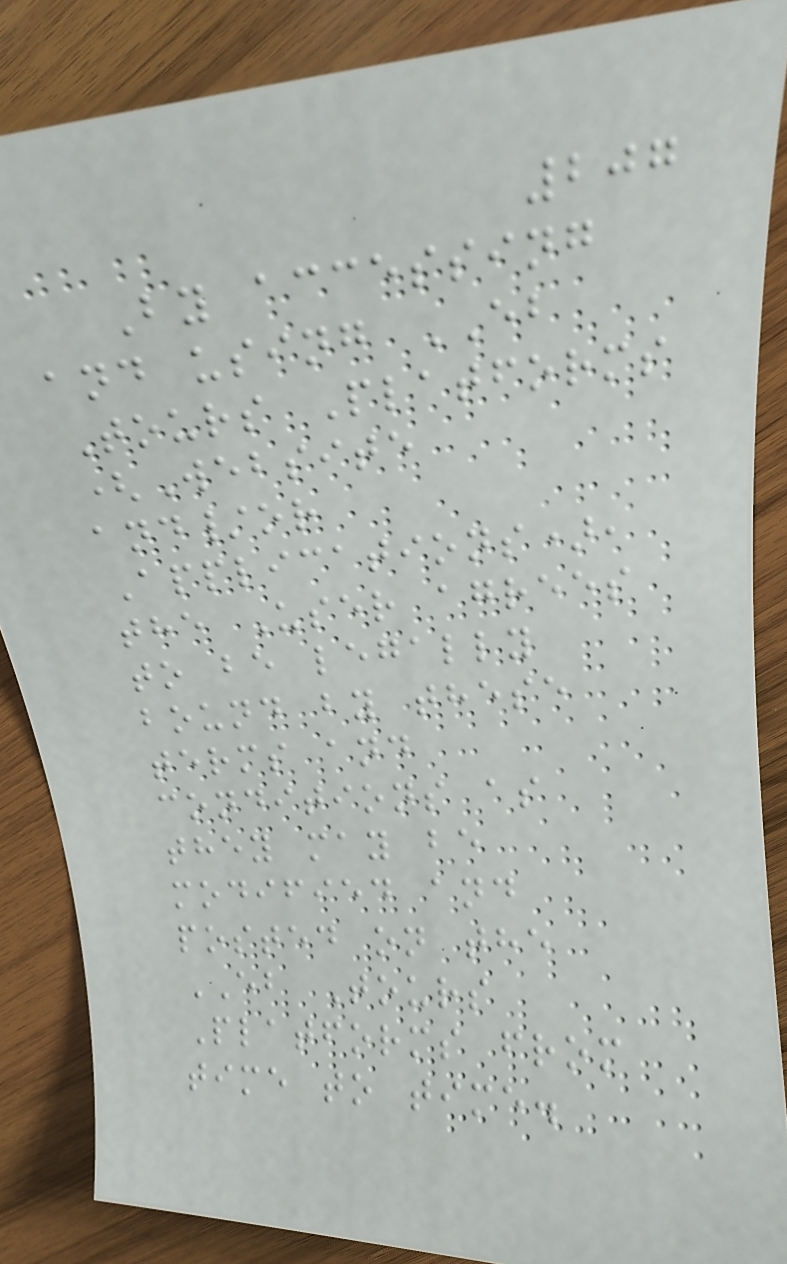207
By accessing
and using EB
Tours Platforms
(Website
and/or
Applications),
the User agrees
to be legally
bound by these
terms and
conditions as
they may be
modified and
posted on the
EB Tours
Platforms from
time to time.
